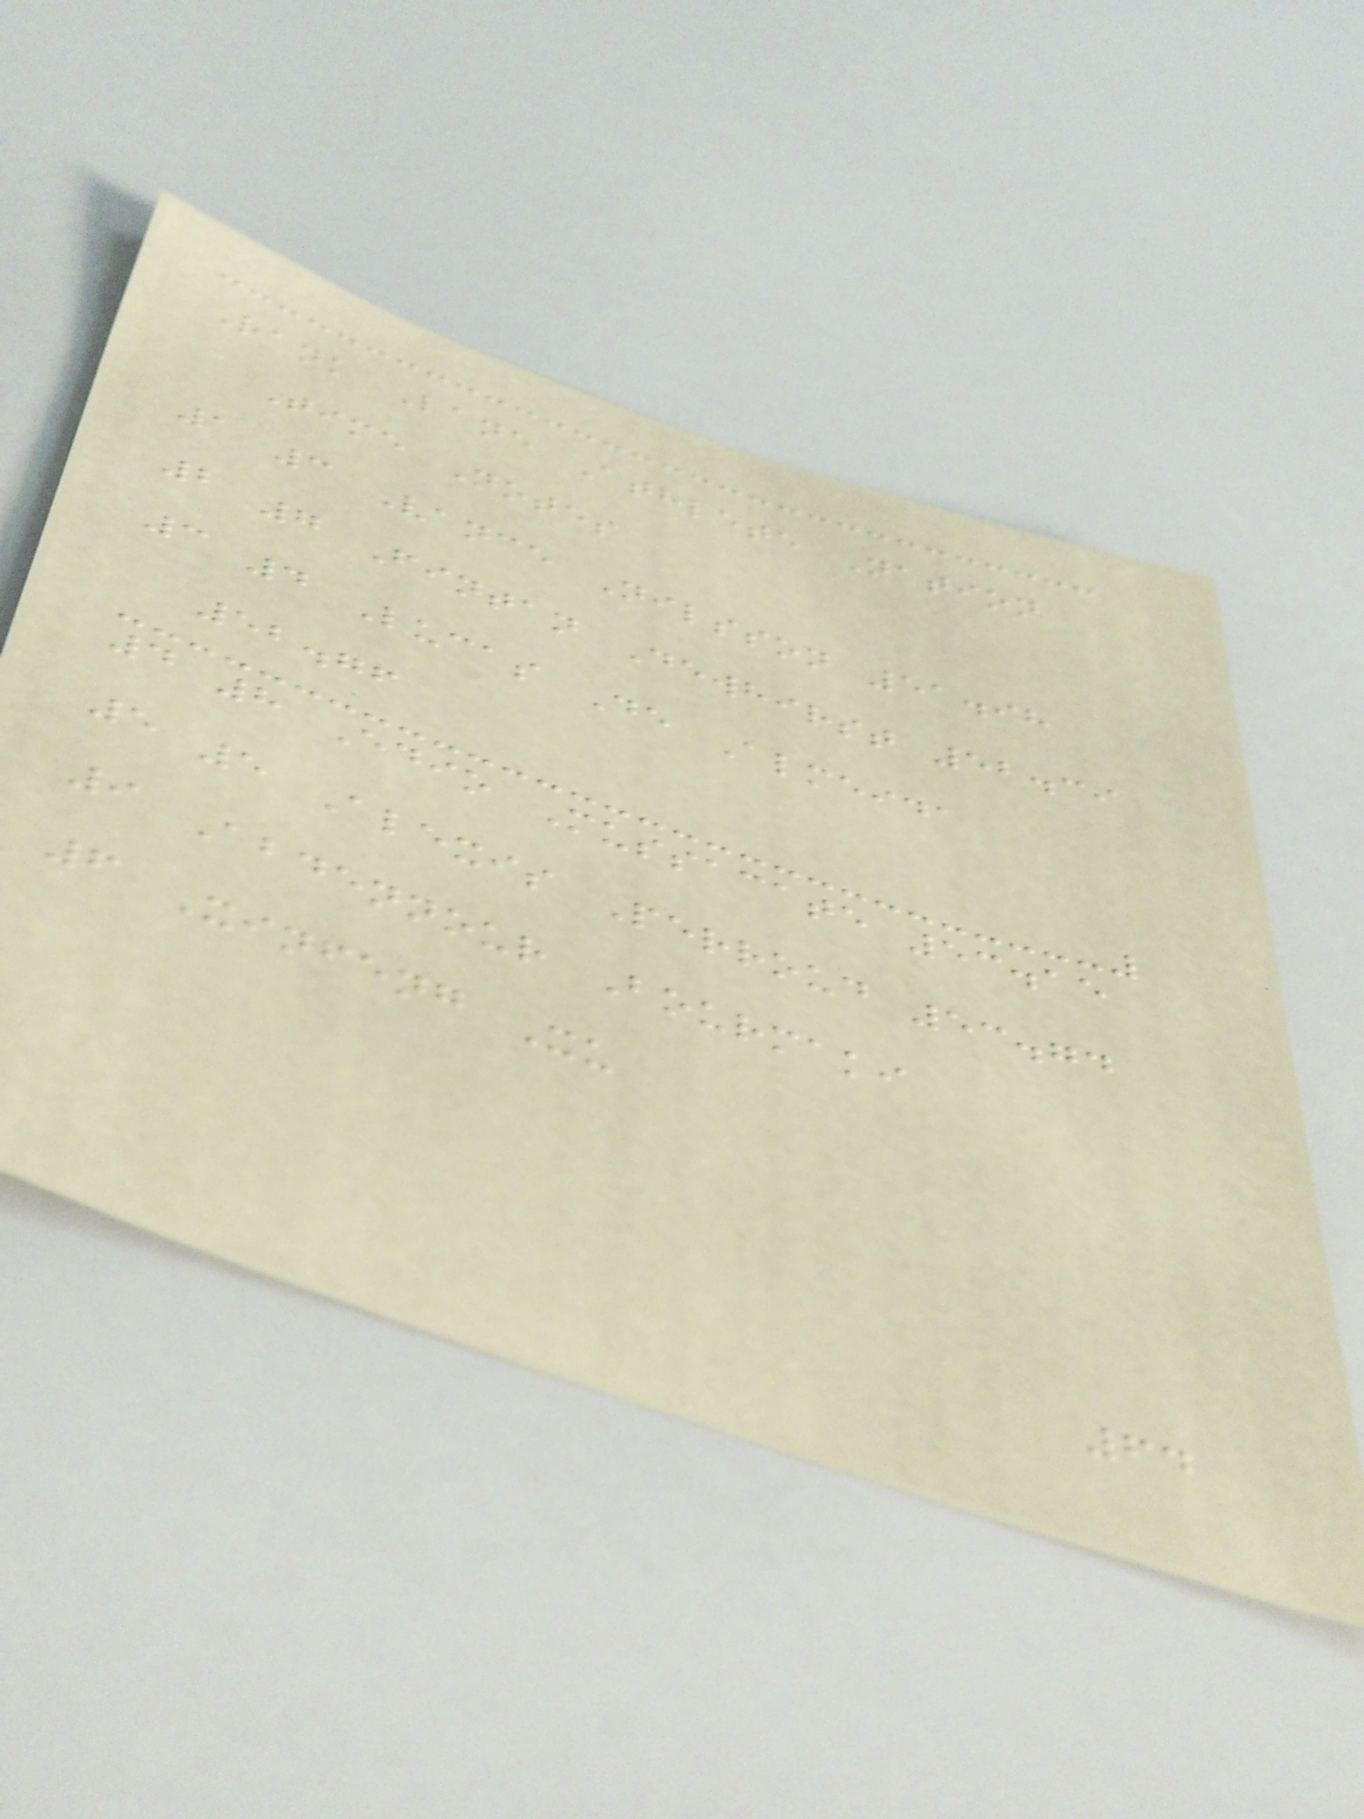Rank Lane Athlete Nation
Time Notes
1 3 Vance Nilsson 51.98
2 7 Fintan Dewhirst 52.39
3 4 Lucas De Almeida
52.76
4 8 Edio Mussacate 53.15
5 5 Alexis Perroud 53.74
9 Abdennour Bourmaki
6 Xinfeng Xu
64
